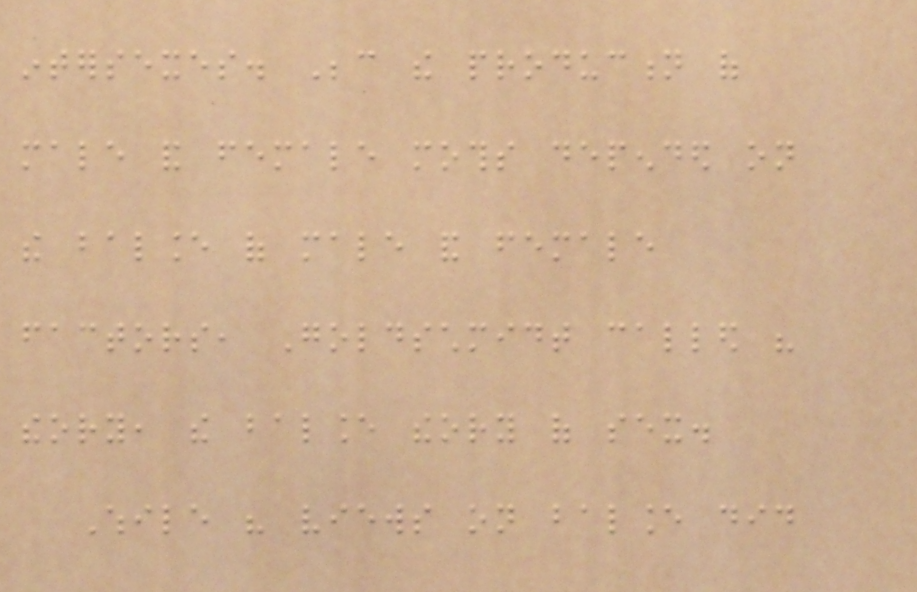intersexes. Because the production of
male and female moths depended on
the balance of male and female
factors, Goldschmidt called his
theory, the balance theory of sex.
While his views on balance did
